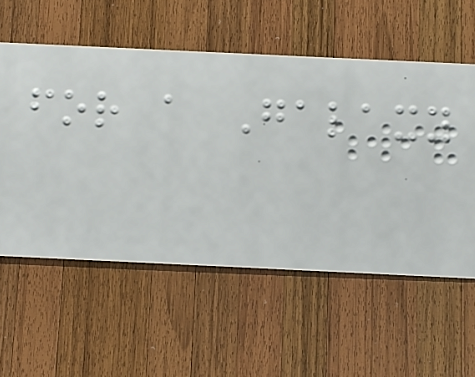for a Galaxy
